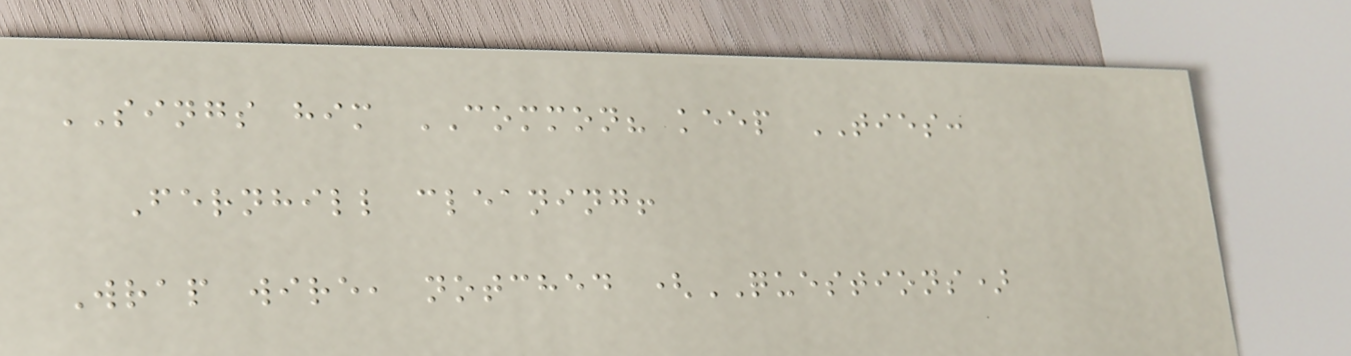SINGS him COMMON? keep TIES:
Fernhill cleaning!
Wrap wire, notched (QUESTIONS)
